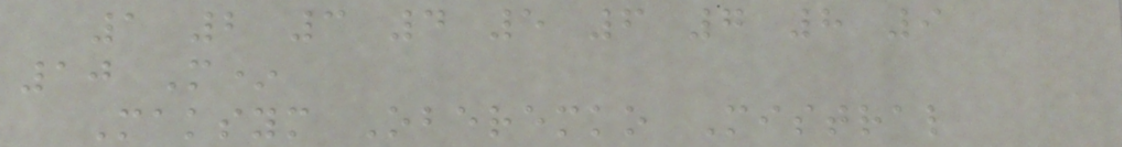1 2 3 4 5 6 7 8 9
10 M*
Maksym Oberemko Mistral
